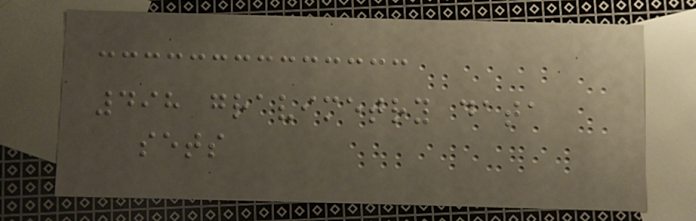498 gravimetry data
sets
